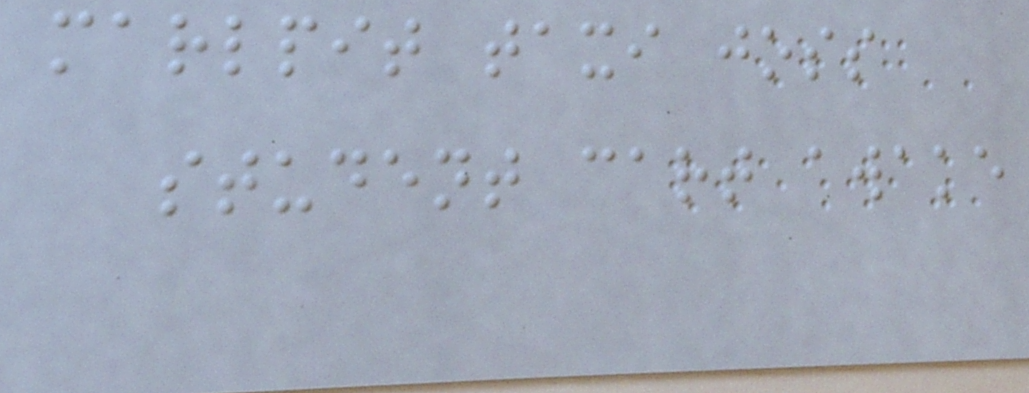marlpit taxi joss
student cart awake
